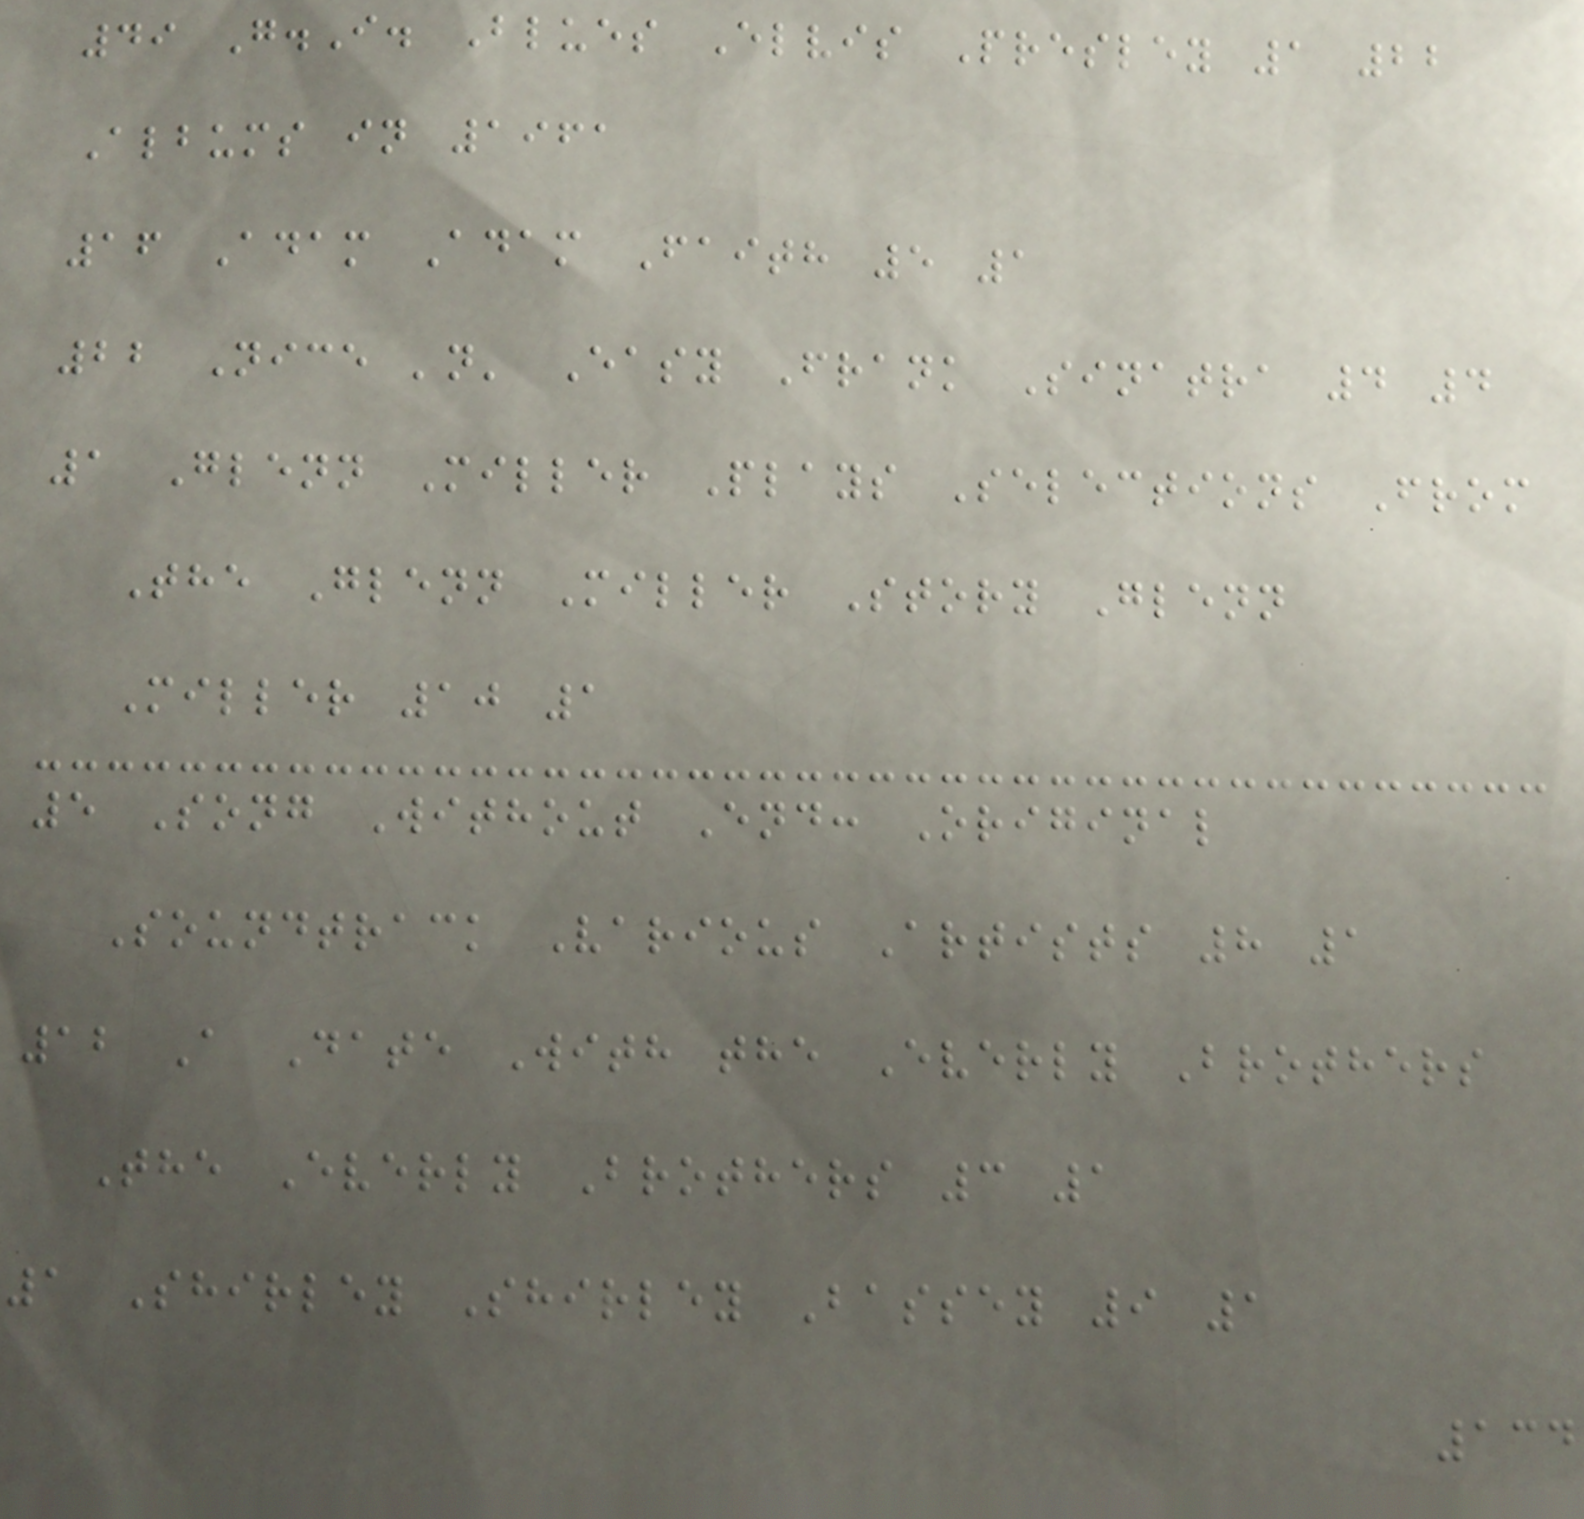49 G.I. Blues Elvis Presley 1 22
Albums in 1961
16 Adam Adam Faith 5 1
22 Nice 'n' Easy Frank Sinatra 4 4
1 Glenn Miller Plays Selections From
The Glenn Miller Story Glenn
Miller 10 1
5 Song Without End: Original
Soundtrack Various Artists 8 1
12 A Date With the Everly Brothers
The Everly Brothers 3 1
1 Shirley Shirley Bassey 9 1
134
